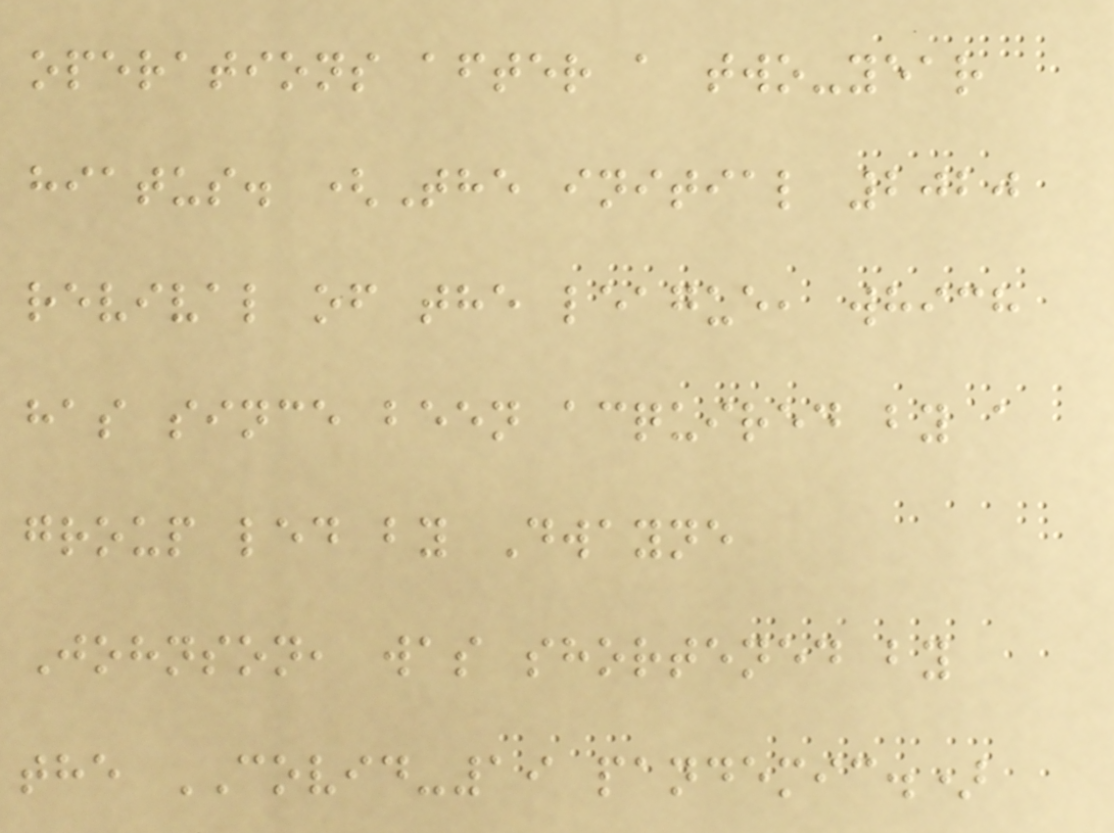operations after a two-year
hiatus. (The initial 2020
revival of the league, which
has since been acquired by a
group led by Dwayne
Johnson, was shortened by
the COVID-19 pandemic.)
